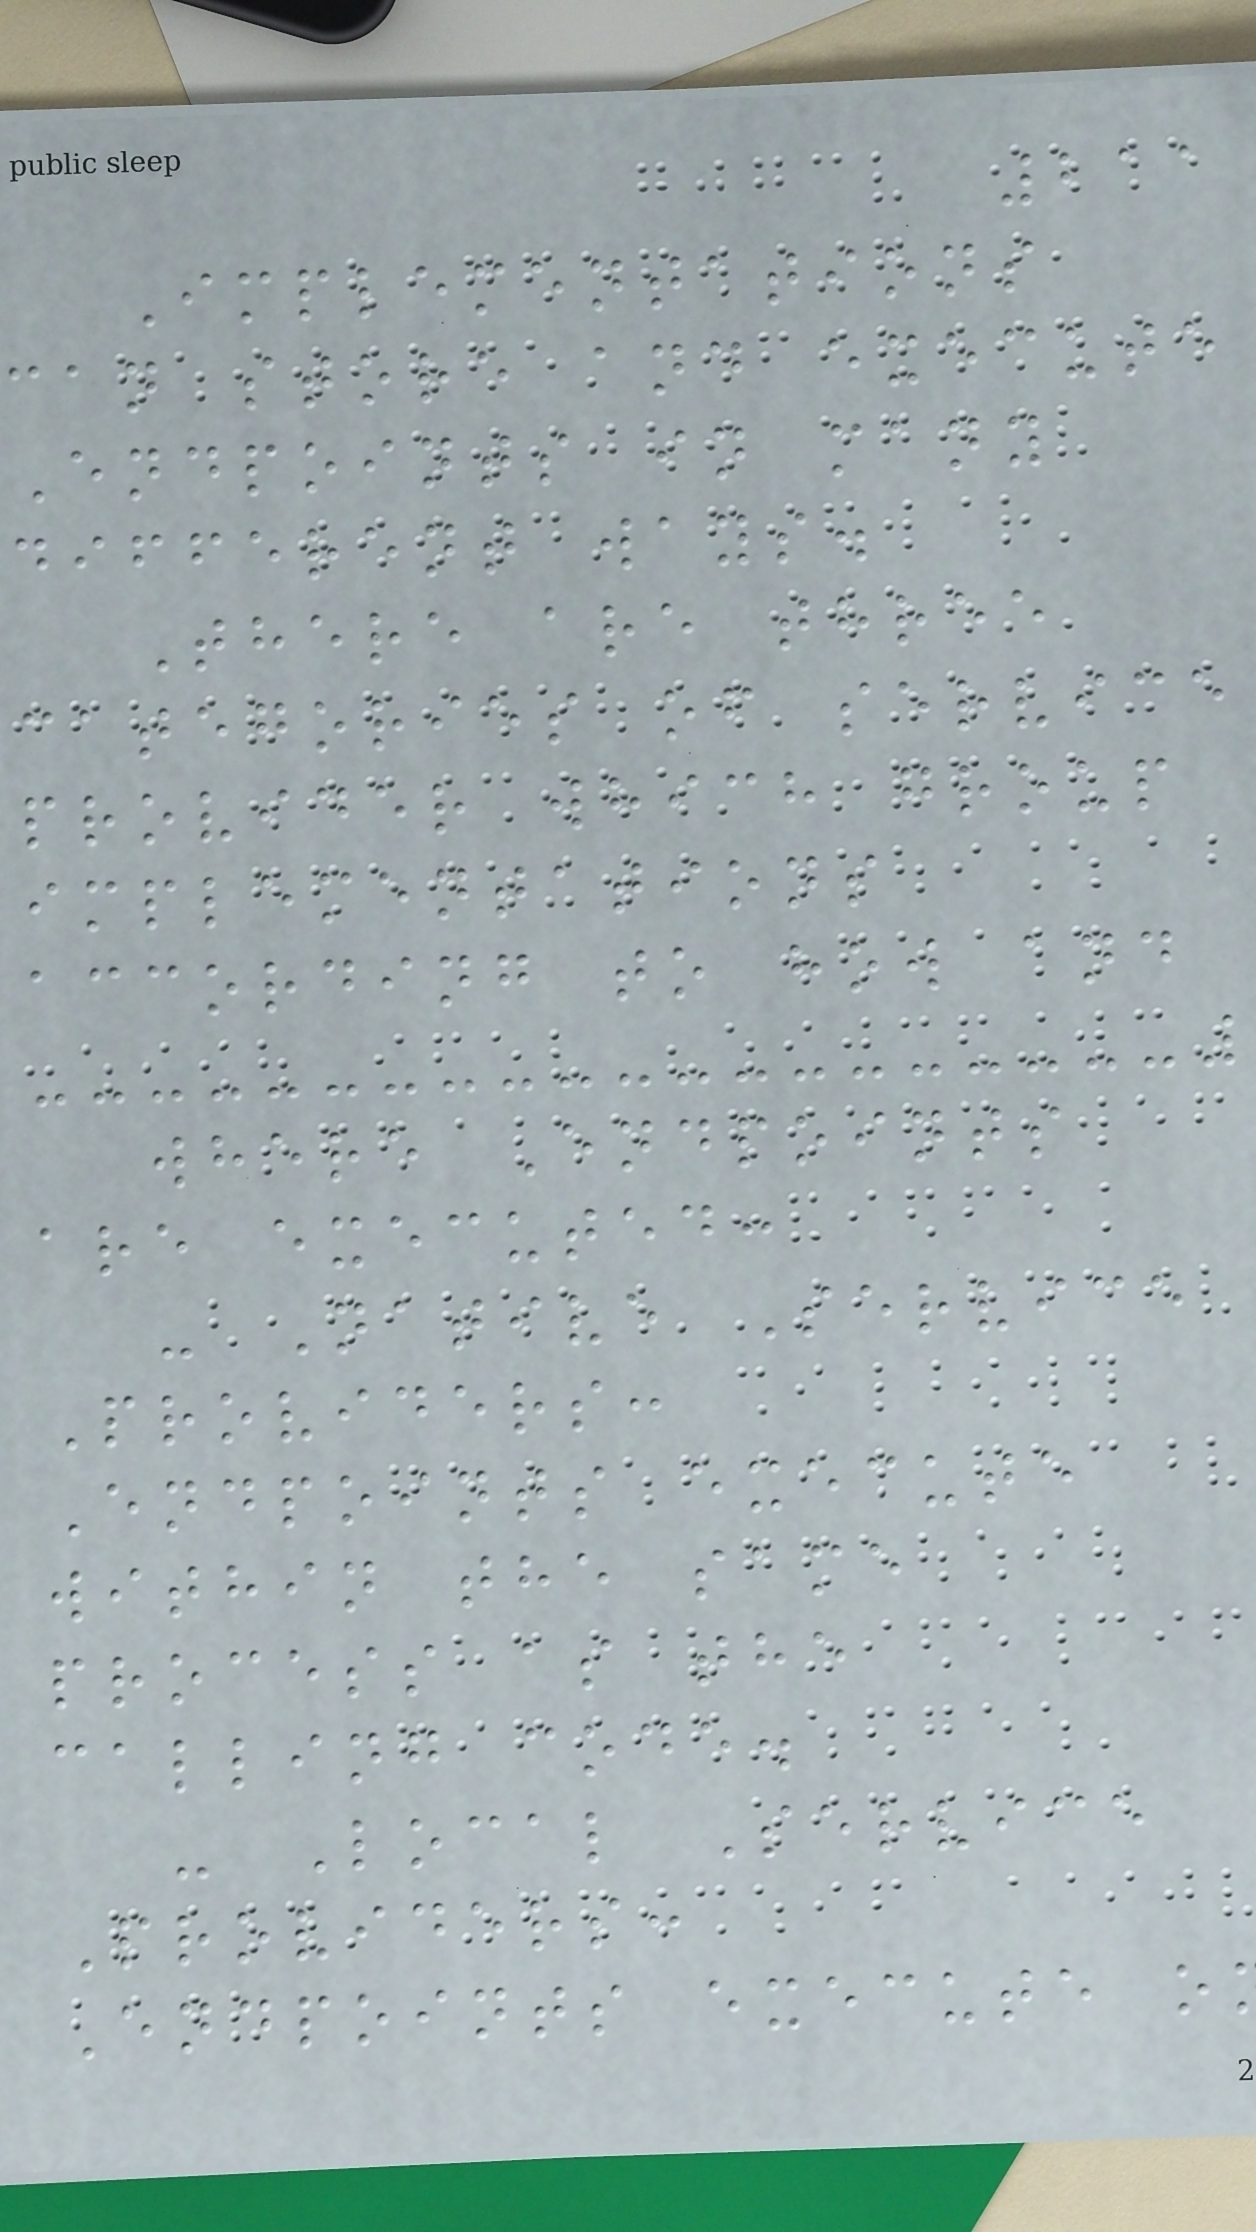211
Implementations
can store and execute
Endpoints in many
different ways.
There are three
categories of service
provider which group
implementations
according to how and
where Endpoints
are executed:
- Native Service
Providers:
Endpoints execute
within the same
process as the
calling code.
- Local Service
Providers:
Endpoints execute o
